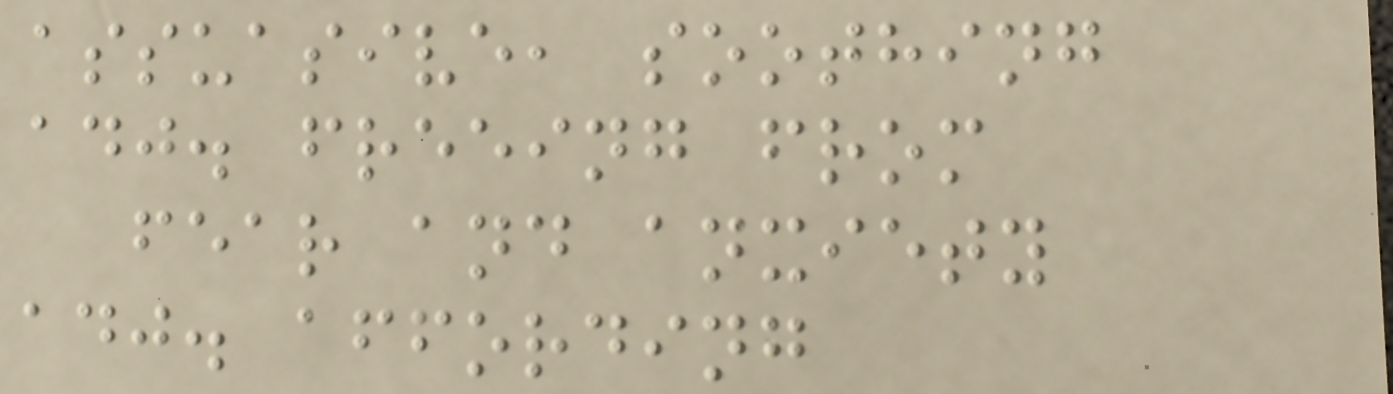assuasive, soothing
adj. freeing from
fear and anxiety
adj. affording
